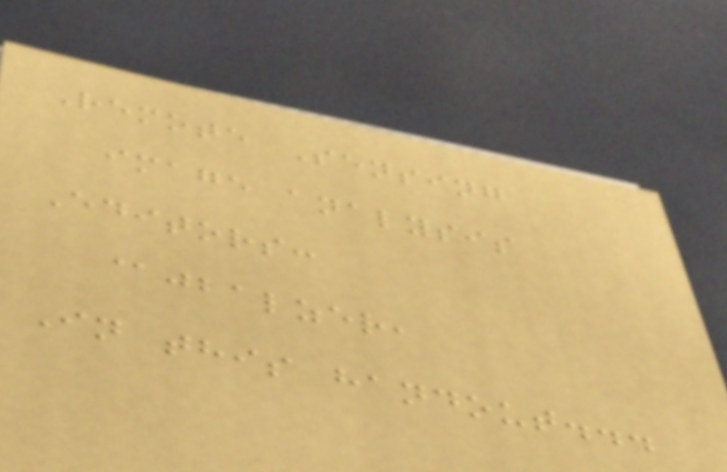Remote Sensing
image analysis
Editors:
@jbalzer,
In this handout...
